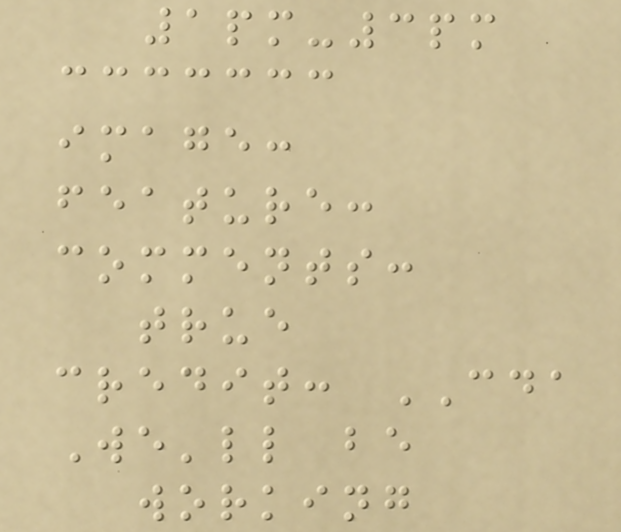1pm-3pm
image:
feature:
comments:
true
credit: CDA
We'll be
working
